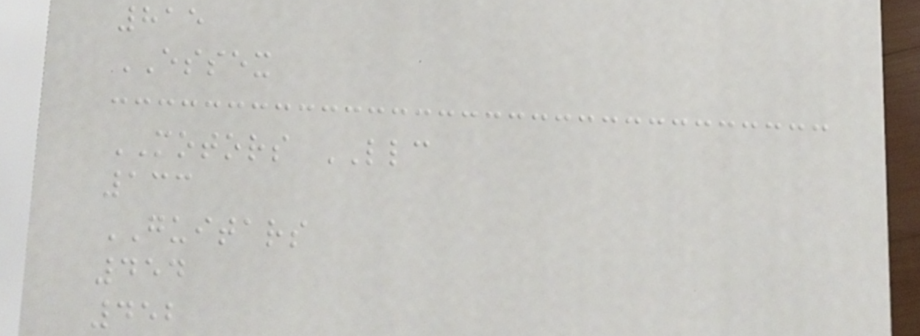815
ESSEX
MOTORS LLC
133
GUITARS
454
452
